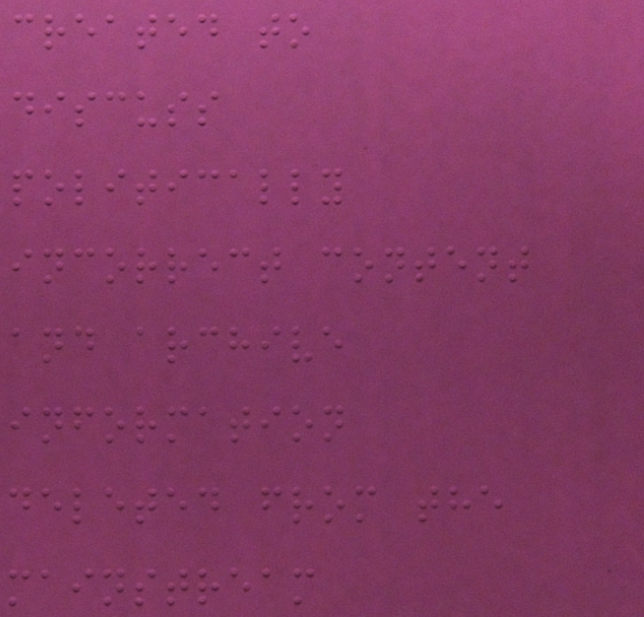created to
discuss
politically
incorrect content
and archive
information
deleted from the
mainstream
